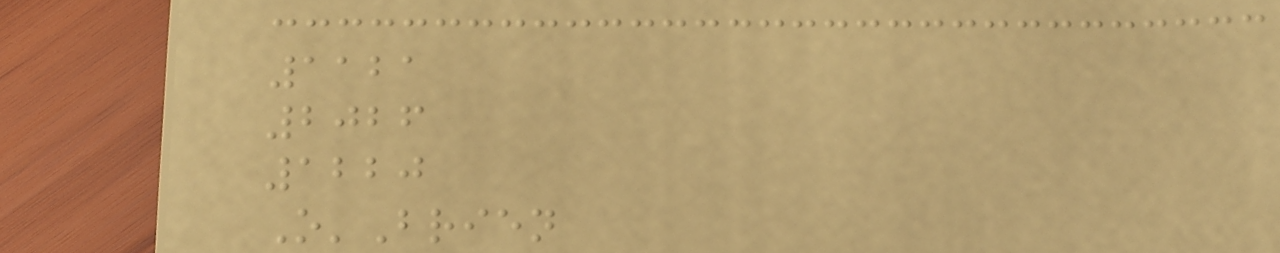1121
2026
1220
O'Brien
